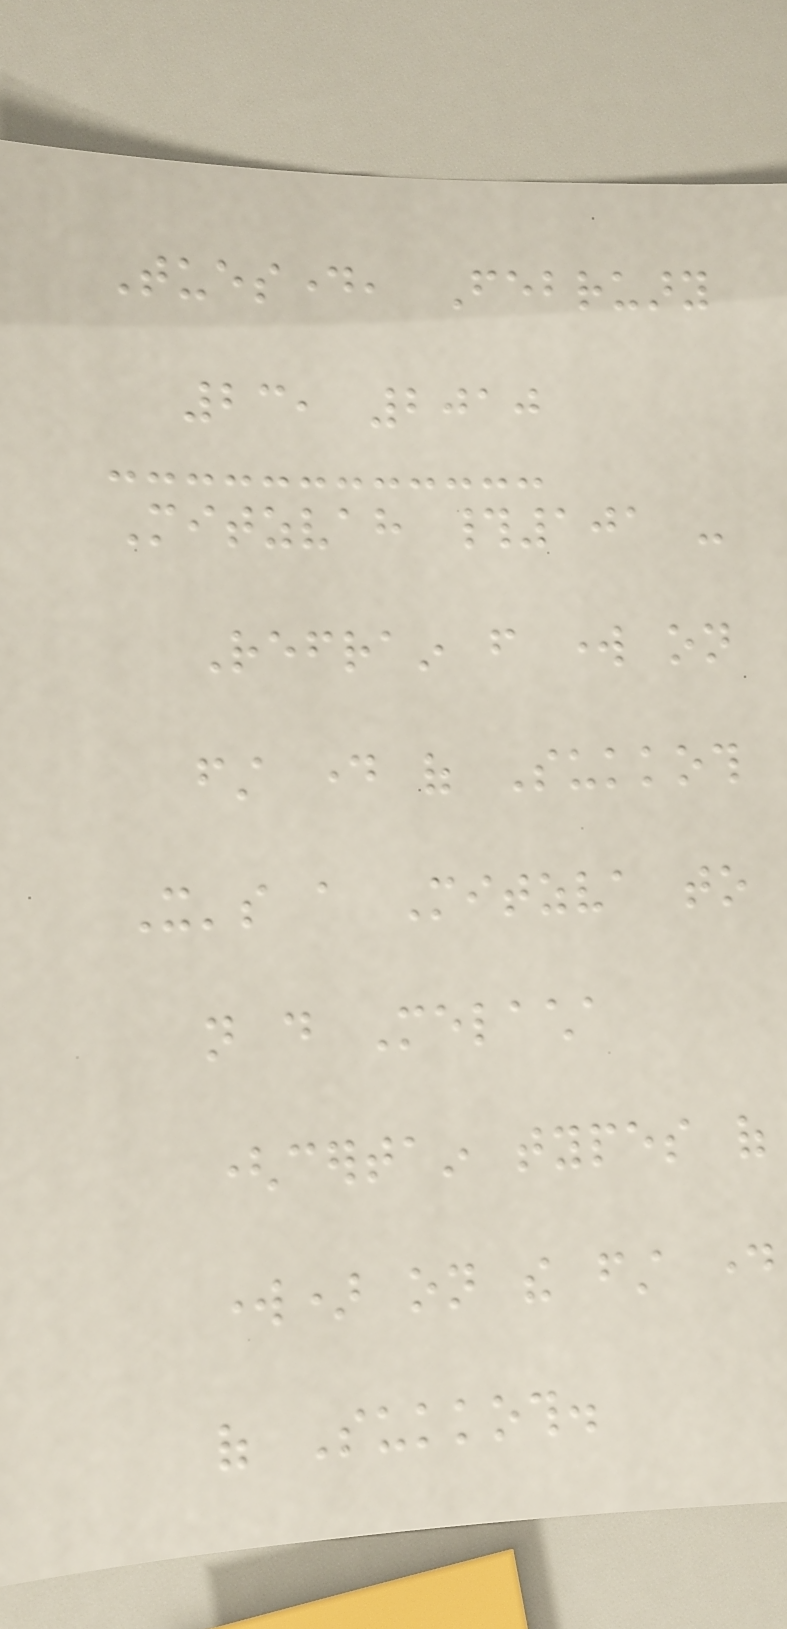Tuesday, February
23, 2010
Mitzvah #101 -
Refrain from work on
first day of Sukkoth
It's a Mitzva to
not do Melacha
(certain types of
work) on the first day
of Sukkoth.
